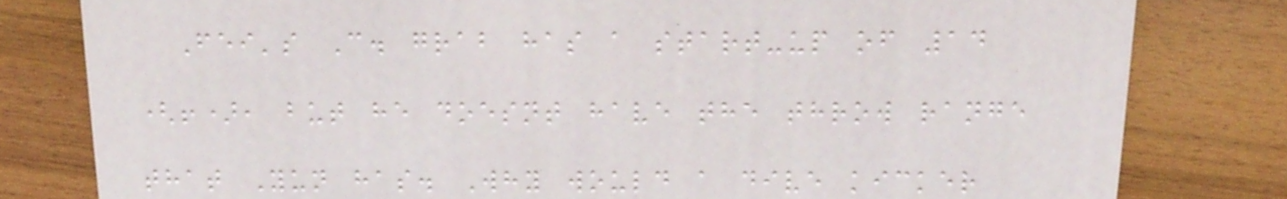Fei's C. grab has a start-up of 14
(!), but he doesnt have the throw range
that Yun has. Why would a dive kicker
